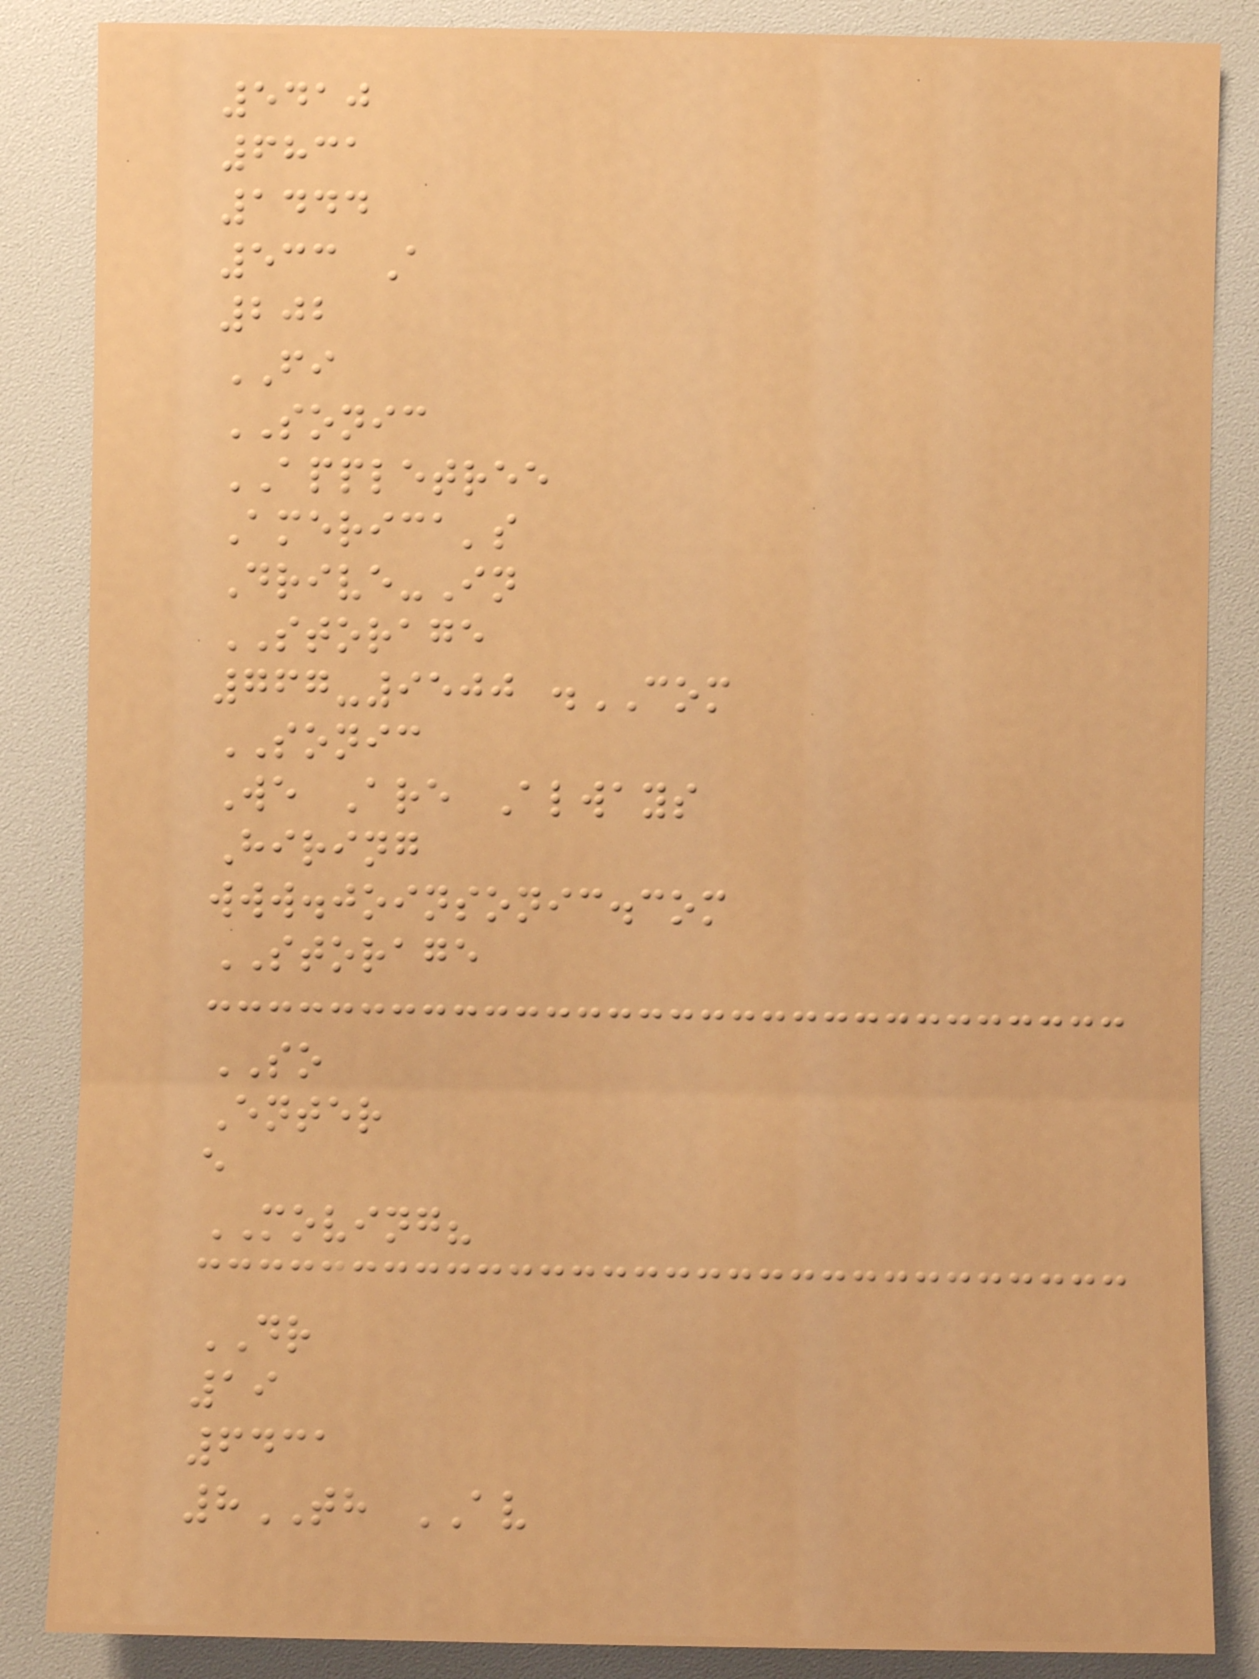5410
6831
1444
533 A
202
FI
SONIC
APPLETREE
America's
Drive-In
STORAGE
767-9500 .COM
SONIC
We Are Always
Hiring
www.joinsonic.com
STORAGE
SO
Enter
e
MOVING?
DR
19
6431
8TH AV
